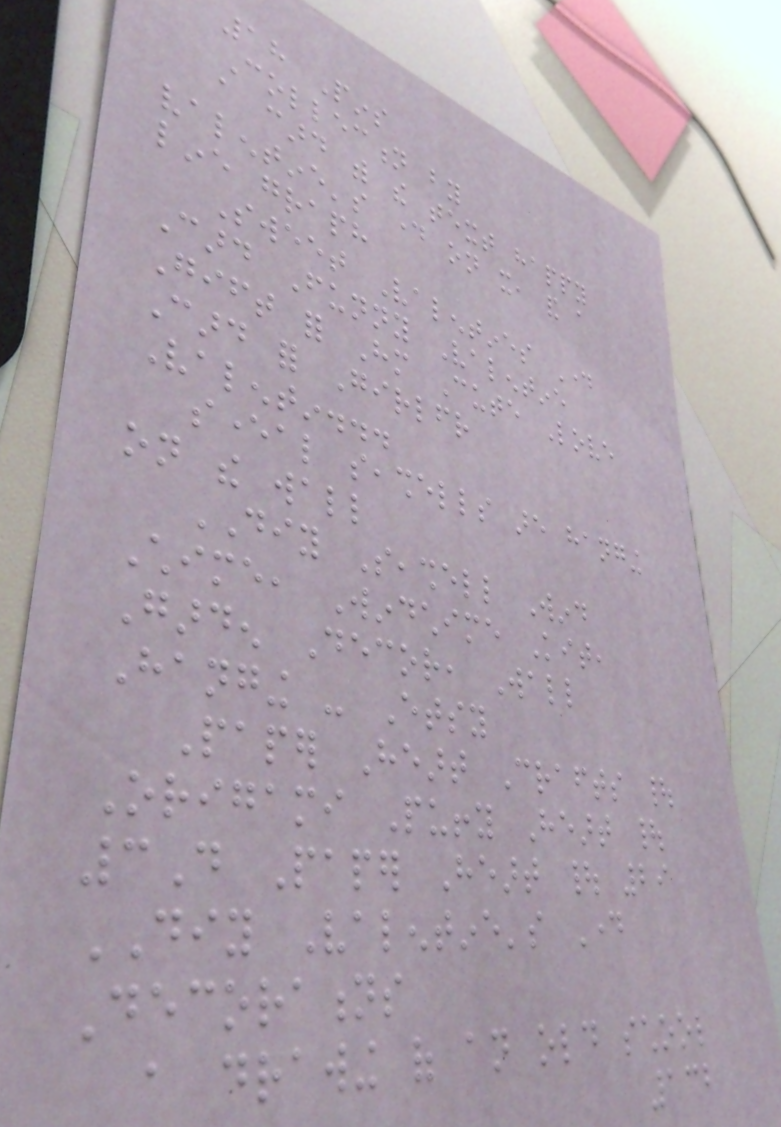18 Pins
Collection by
a card with the text happy
valentine's day on it, and a
line graph
Sweet Valentines Day
Card Funny Valentine
Gift for Him Cute Love
Card for Girlfriend
Valentin...
several seashells are hanging
on the wall
DIY Seashell Wind
Chime, Windchime Kit,
Garden Decor, Wall
Hanging - Etsy
Paper Heart Crafts |
Origami Puffy Heart |
3D Paper Heart | 29
DIY Valentine's Day
Decorations
a drawing of an old school
132
